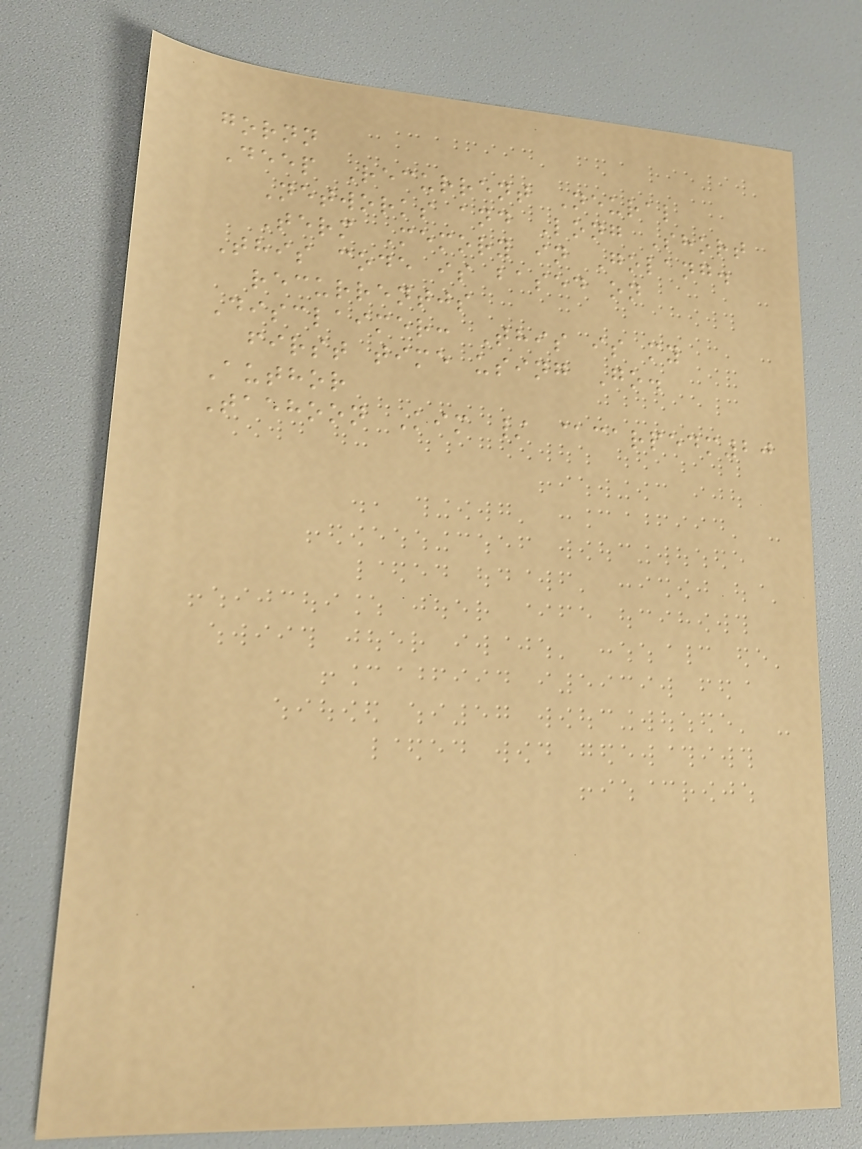gornn
Deep Recurrent Neural
Networks and Long Short
Term Memory in Golang.
This code is based on
recurrentjs
Disclaimer: This is my
first time using Go.
Author
Taehoon Kim / @carpedm20
